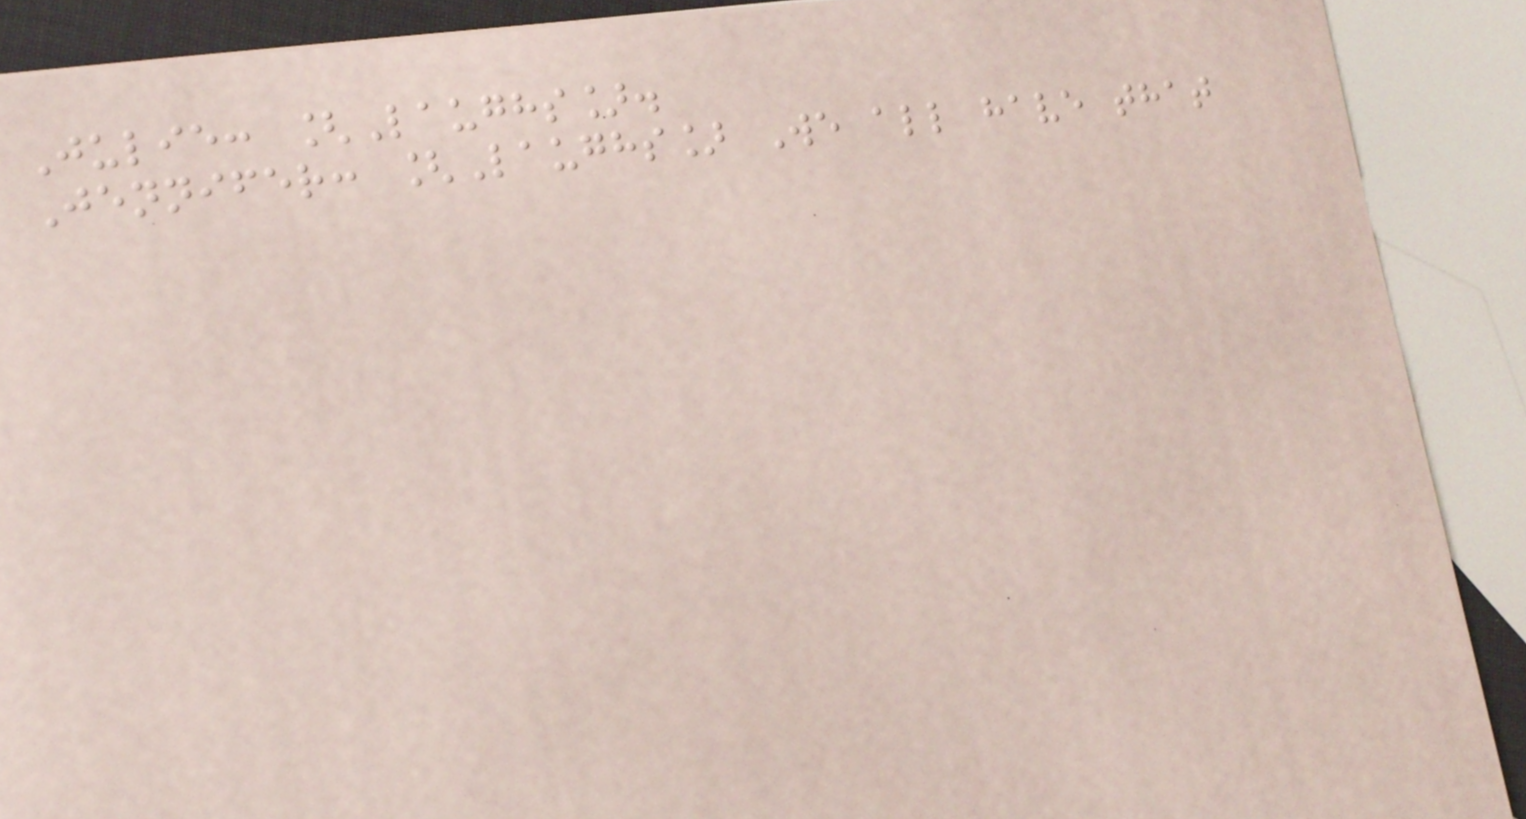Julie: [Laughs].
Jennifer: [Laughs] We all have that
